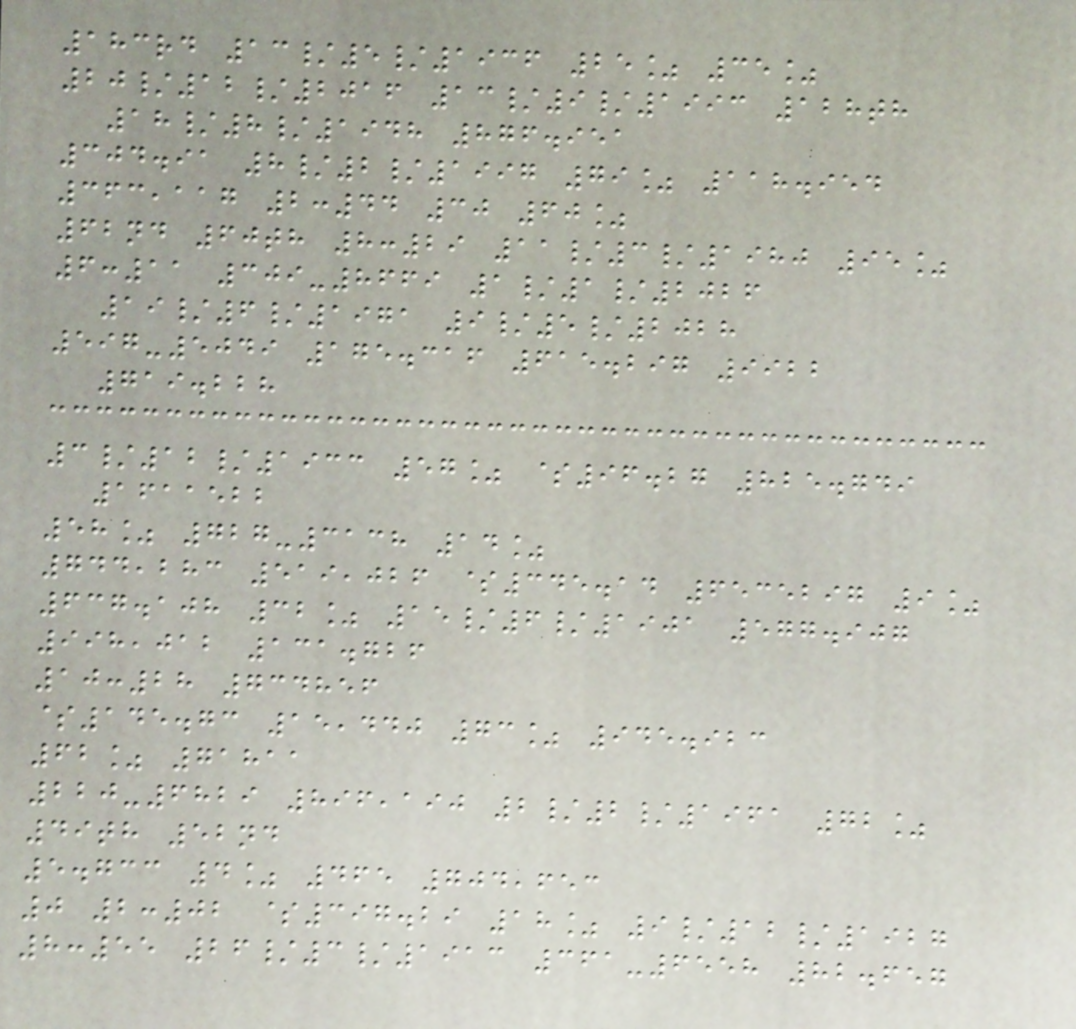183rd 13/5/1936 25% 35%
20/12/2016 13/9/1993 128th
18/8/1948 876.951
304.91 8/2/1997 79% 118.954
363,117 2:44 30 60%
62nd 60th 8:29 11/3/1980 95%
6:11 309-8669 1/1/2026
19/6/1971 9/5/2028
597-5049 175.316 615.297 9922
719.228
3/12/1933 57% $96.27 825.749
1611522
58% 727-3138 14%
744,283 519,026 $345.14 6535297 9%
637.108 32% 15/6/1901 577.907
998,012 131.726
10:28 734856
$145.73 15,440 73% 945.923
62% 71811
220-6829 896,190 2/2/1961 72%
49th 52nd
5.733 4% 465 704,653
0 2:02 $397.29 18% 9/12/1927
8:55 26/3/1913 361-6558 82.657
